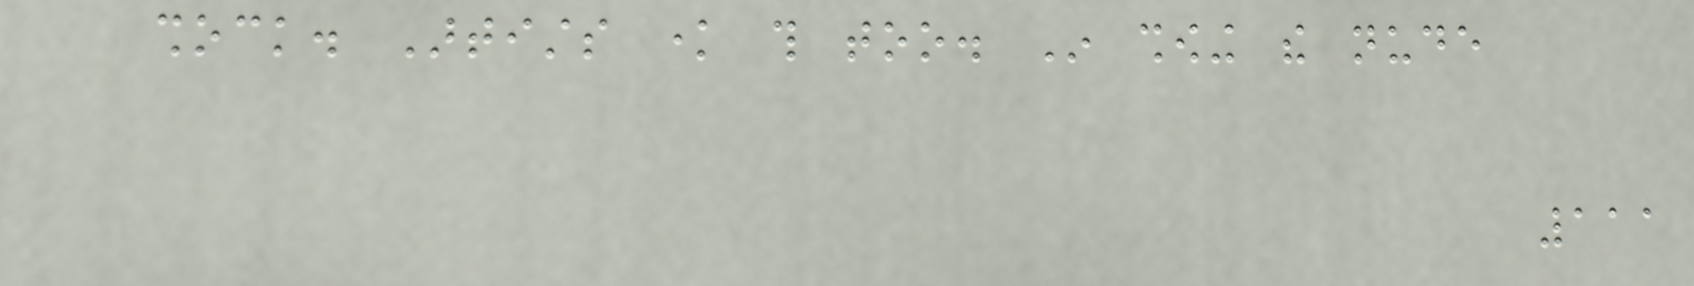shock. Artists know this too. In showing the nude
111
